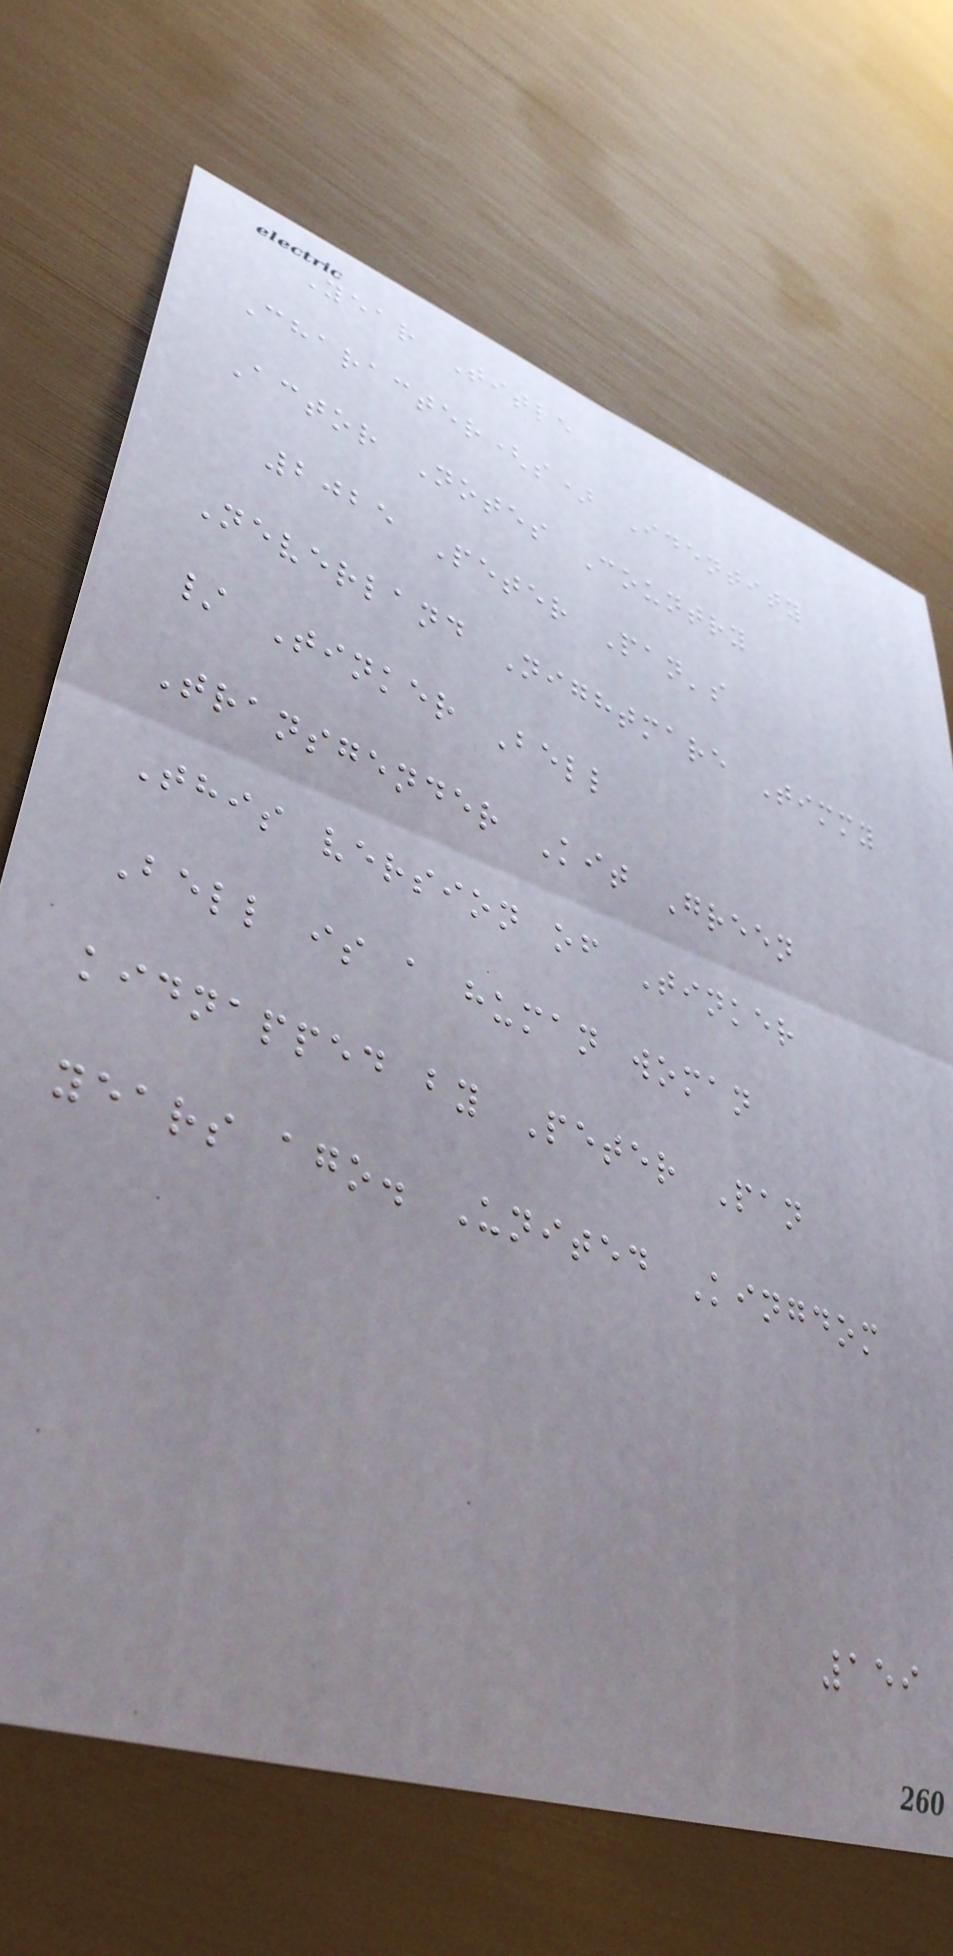Year Title
Character(s) Identity
Actor Notes Country
2025 Peter Pan's
Neverland Nightmare Timmy
/ Tinker Bell
Transgender Kit Green
This version of Tinker
Bell is a human woman
kidnapped by Peter Pan
years ago. United Kingdom
159
